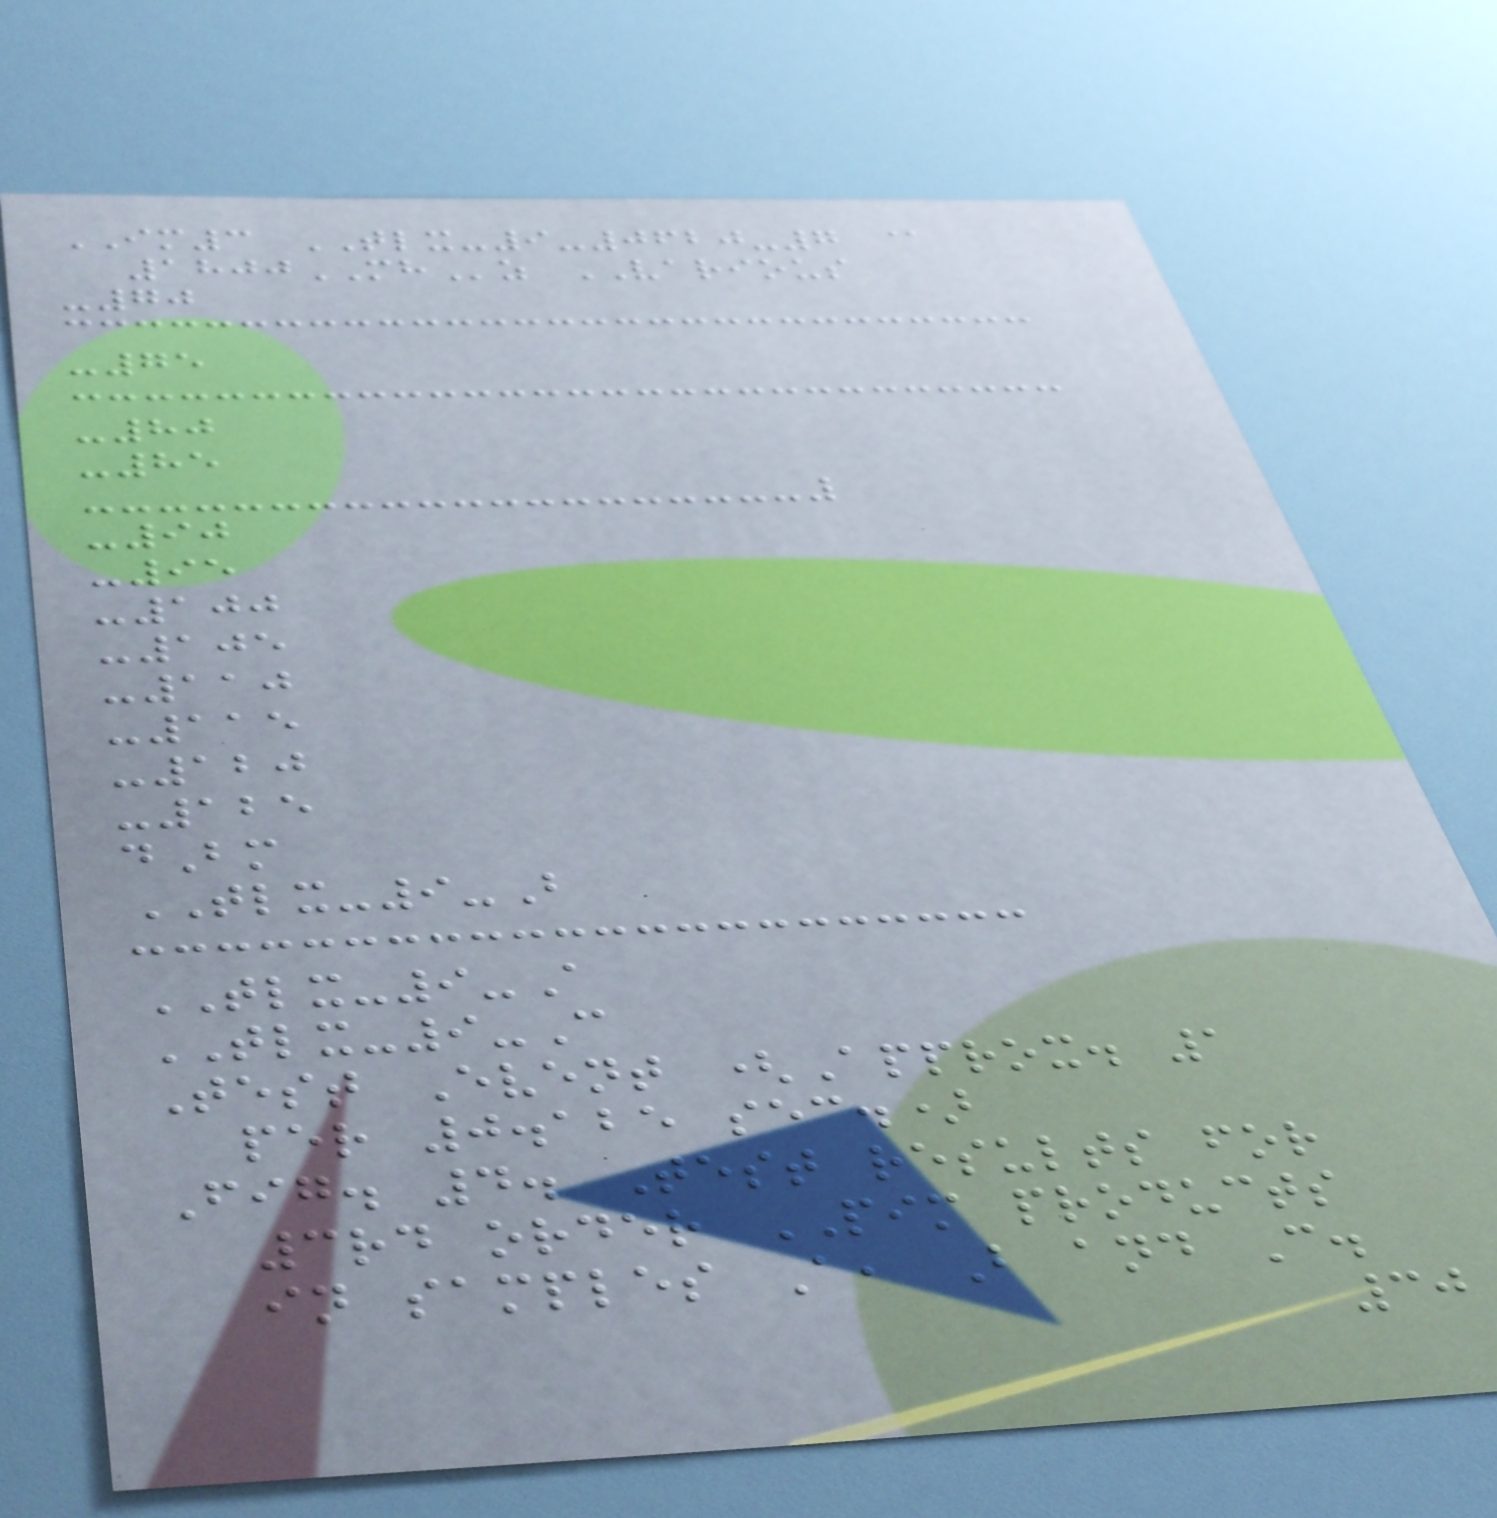IM3 TLX-9-0620-7 @
1800MHz VARIOUS
-70
-75
-80
-85
-90
-95
-100
-105
-110
-115
-120
-125
dBm
TLX-9-B
TLX-9-A
TLX-9-C
Test Event (Approx. 1
per 0.125 sec.)
Fig. 4. Test results for
3rd order PIM products
in samples A, B and C.
30
